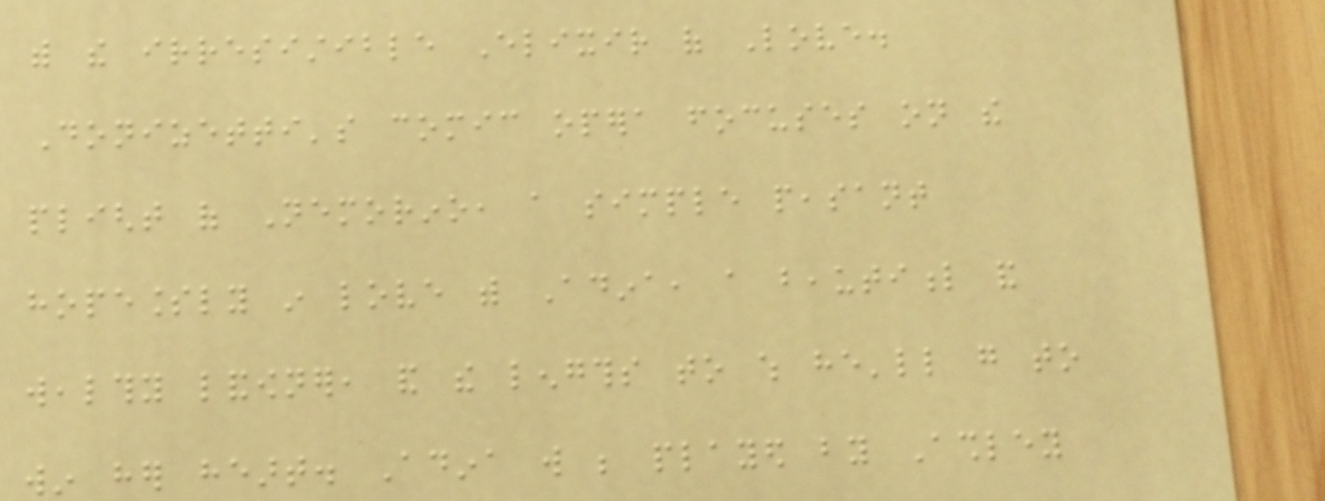with the irresistible Elixir of Love.
Donizetti's comic opera focuses on the
plight of Nemorino, a simple peasant
hopelessly in love with Adina, a beautiful and
wealthy landowner, and the lengths to which he'll go to
win her heart. Adina will be played by Ashley
